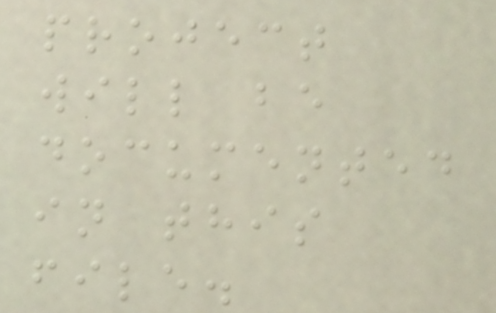project
will be
documented
in this
file.
